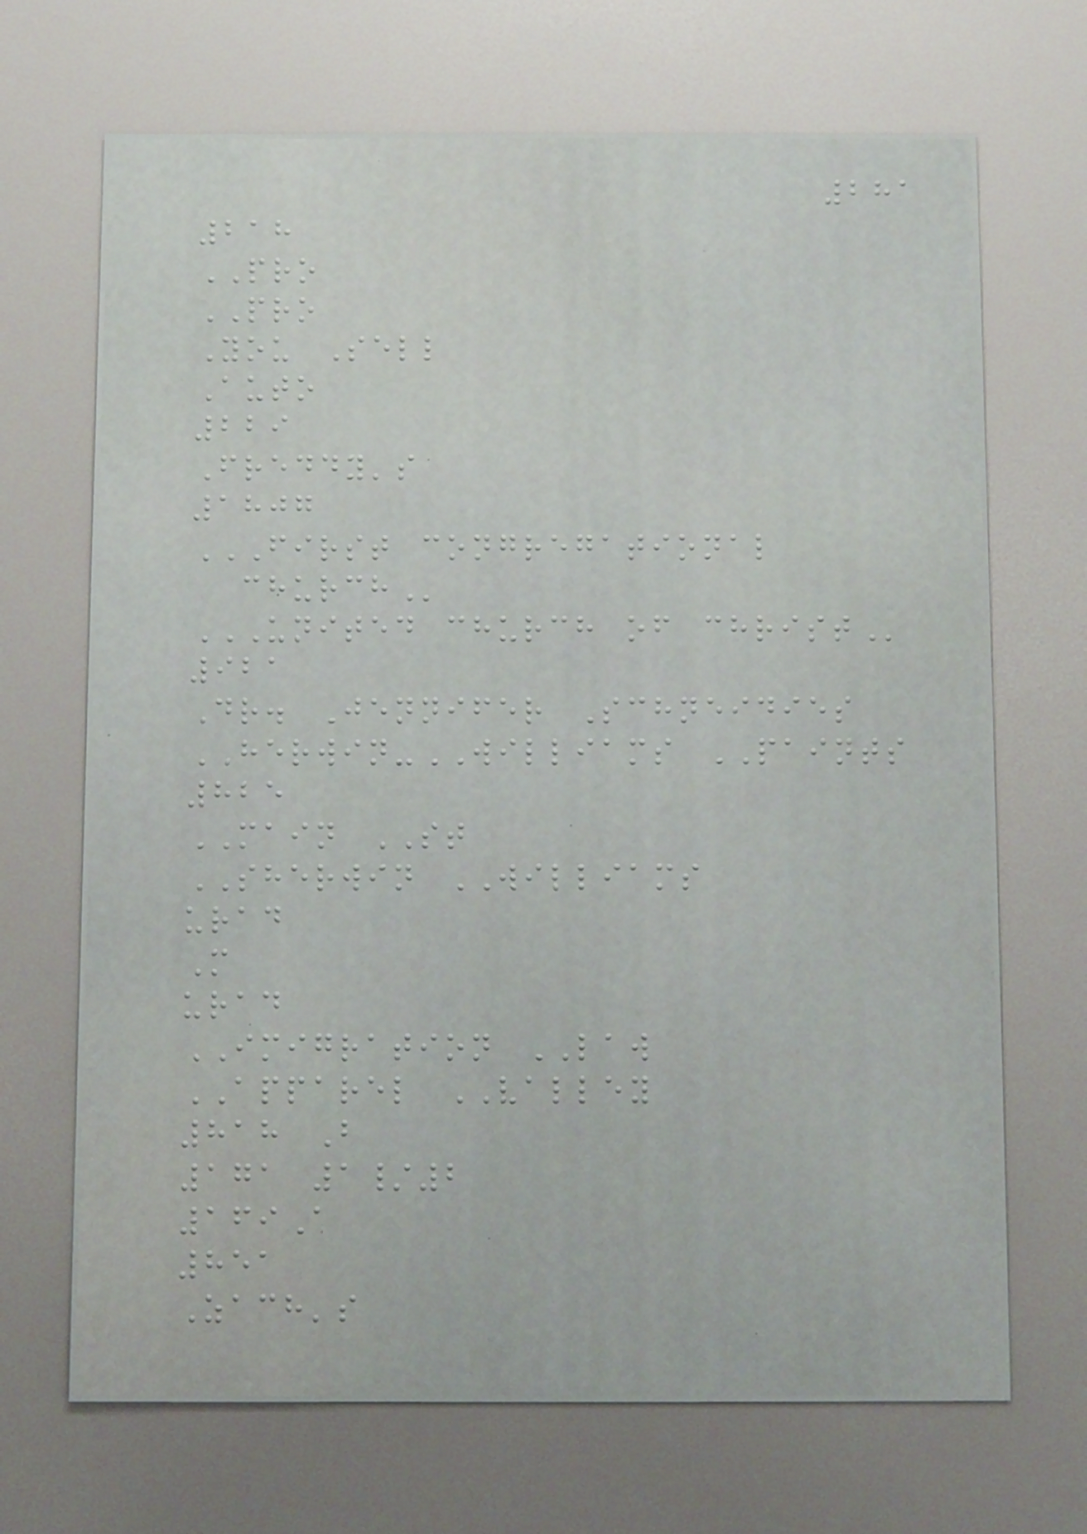281
218
PRO
PRO
You Sell
Auto
229
Freddy's
1807
FIRST CONGREGATIONAL
CHURCH
UNITED CHURCH OF CHRIST
921
Dr. Jennifer Schneidies
HERWIN-WILLIAMS PAINTS
825
MAIN ST
SHERWIN WILLIAMS
urad
M
urad
IMIGRATION LAW
APPAREL VALLEY
818 B
171 1/2
169A
851
Zach's
